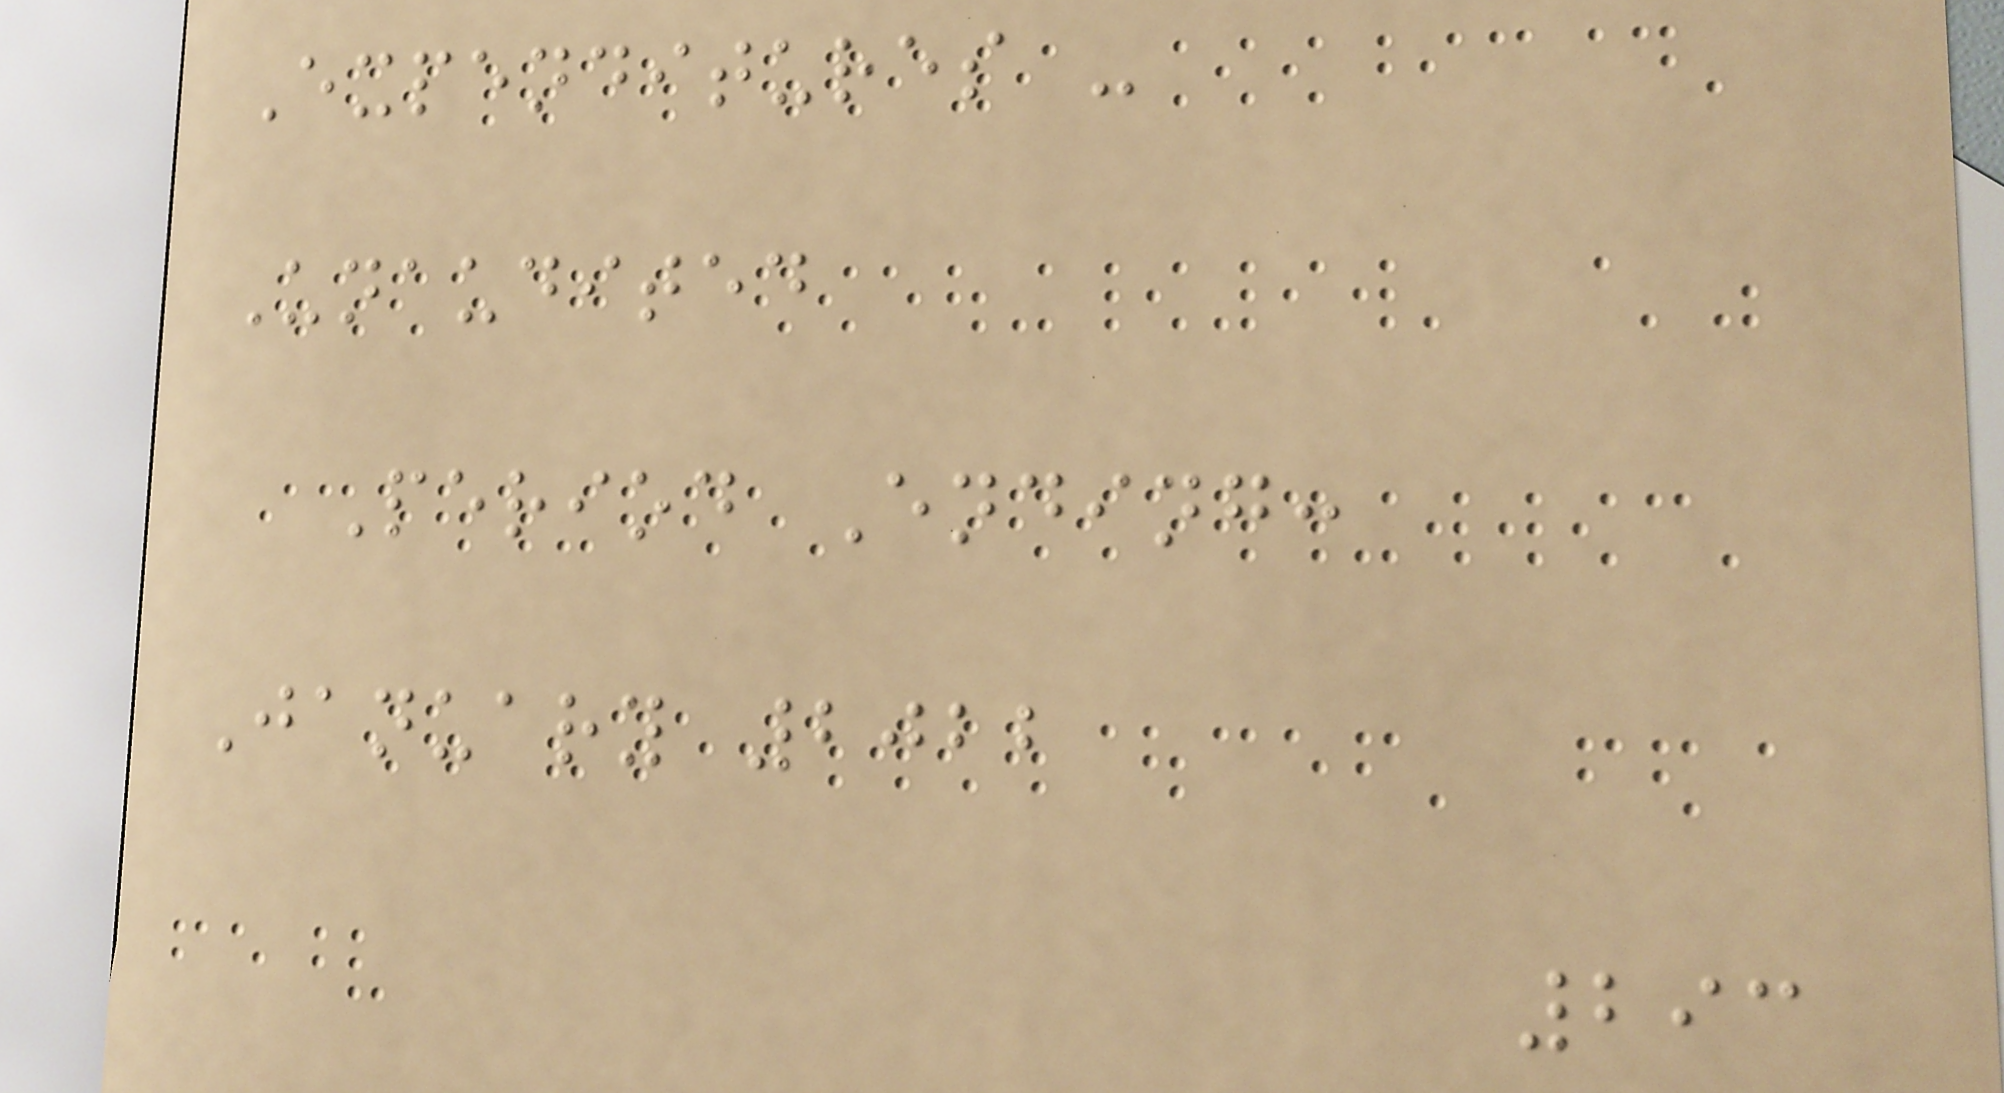Expenditures -
Unaudited
Period Ending:
January 2022
293
